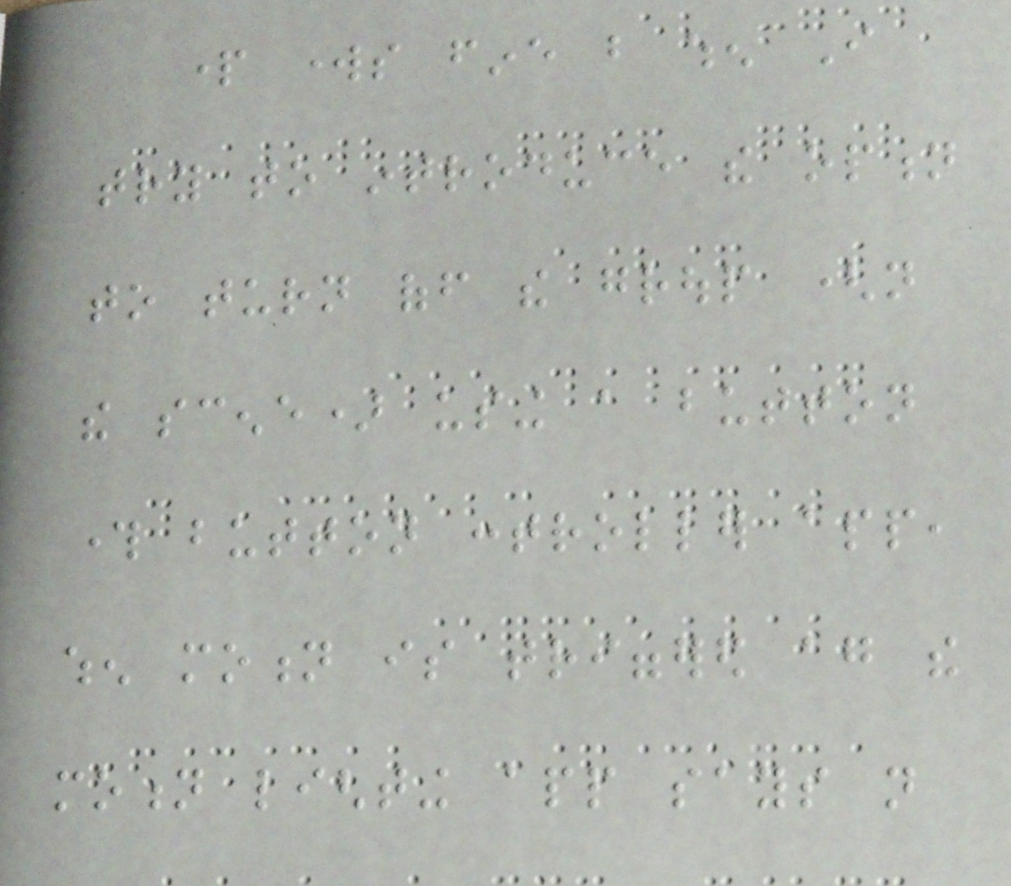part works fine but when I
try to introduce the option
to turn off the group (not
the scene) using a button
through button controller app,
when motion is triggered again the
motion lighting app says not
